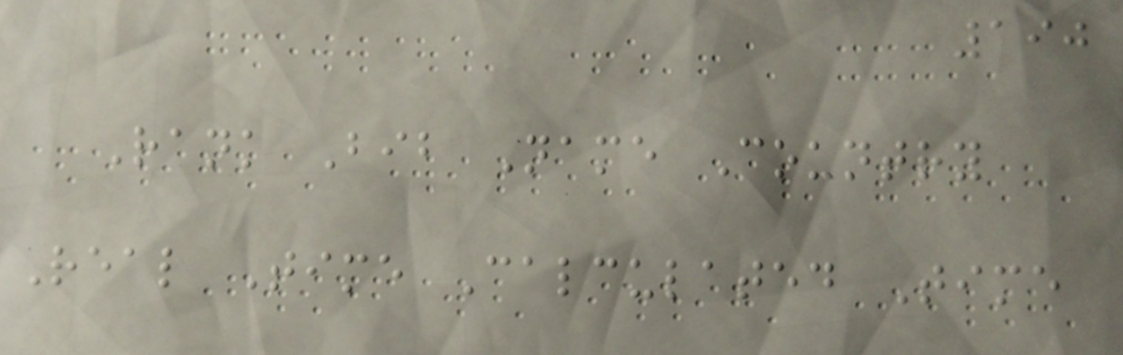190
Rank Bib Name Country
Real Time Calculated Time
